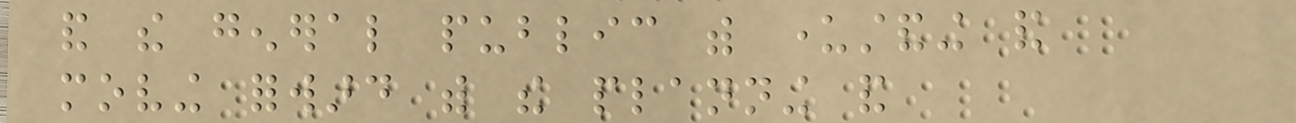and the general public with understanding and
moving forward with the planning and
